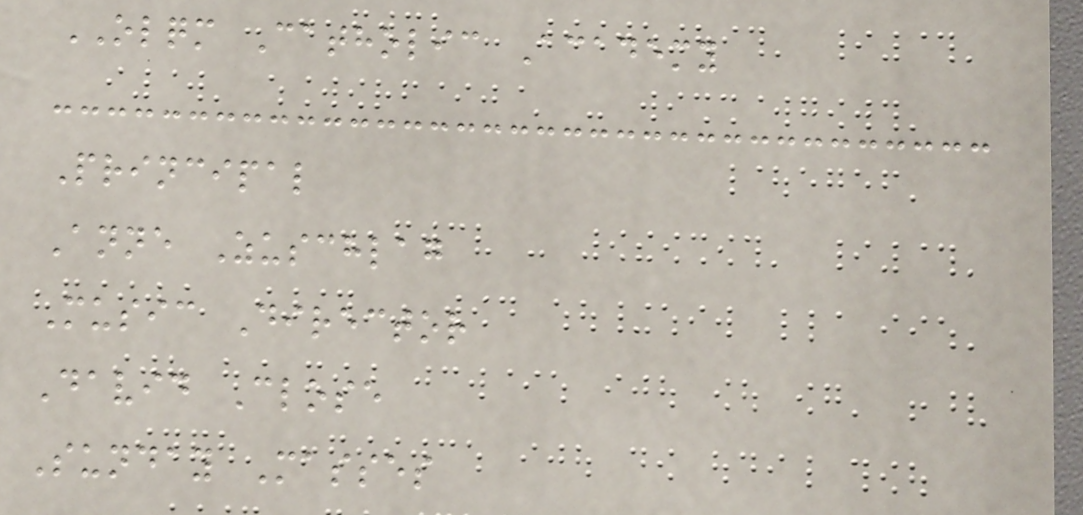OLQM Catholic Academy
Principal
Anne Zuschlag
Music Director
David Close
Sunday Masses
